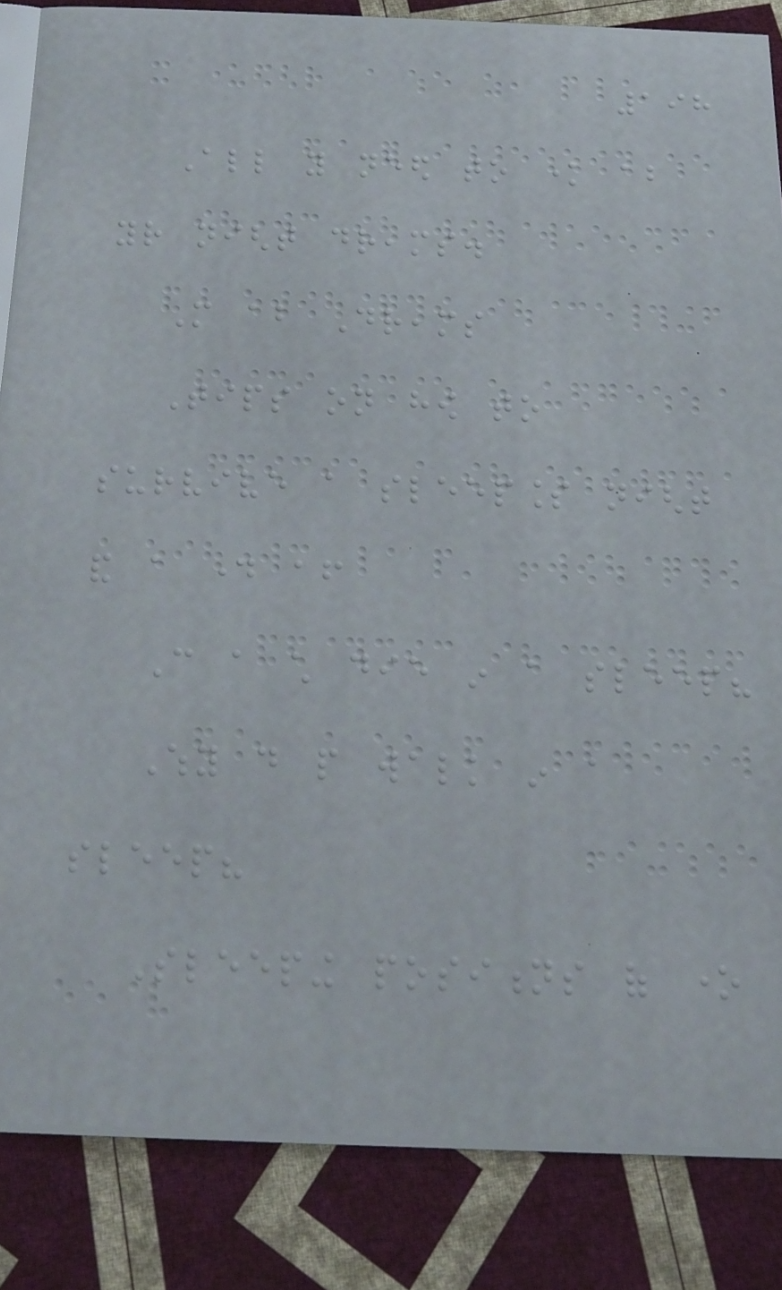198
All you need to know about
your night dreams.
More about Dreams
Tips on how to
survive a sleepless night
and a day after
Can a child die in a sleep?
Why do people walk in a
sleep?
Sleeping positions of one
